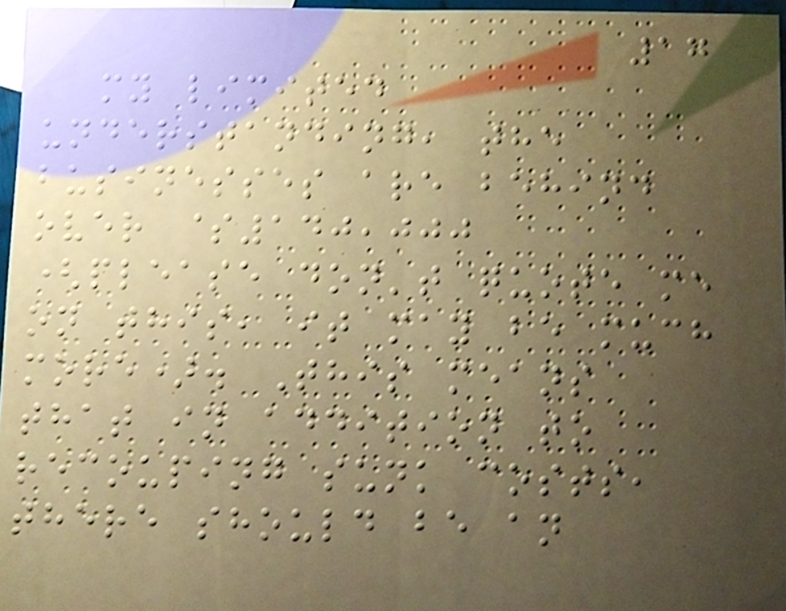17
my limited
understanding, the
businesses are behind
over $140,000
(please don't quote me
on this, it may be much
more). This means
that in addition to
recouping sunk costs,
there should be an
